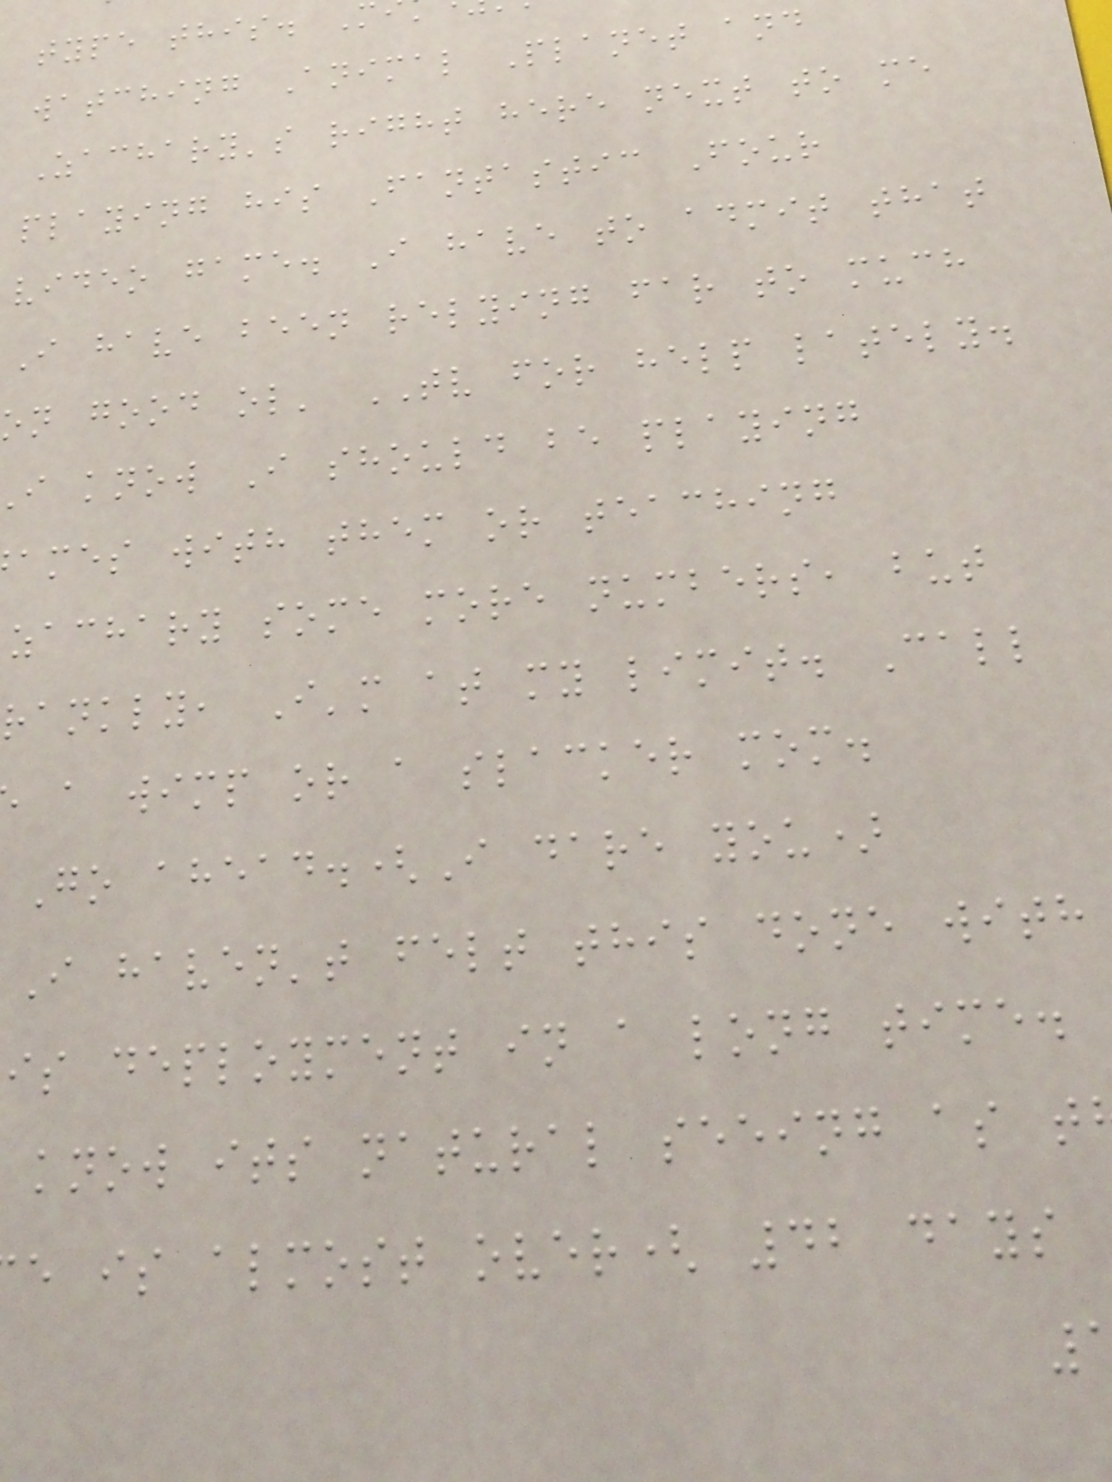type this. M
watching Animal Planet and
Zachary's right here next to me
playing his Fantastic Four
video game. I have to admit that
I have been relying far to much
n good ol' TV for help lately.
i know I should be playing
ames with them or teaching
zachary some more numbers, but
rankly, I'm at my limit. Call
a wimp or a slacker mom.
Go ahead.(I dare you)
I haven't felt this done with
is deployment in a long time.
know its natural seeing as t
e is almost over( 42 days
